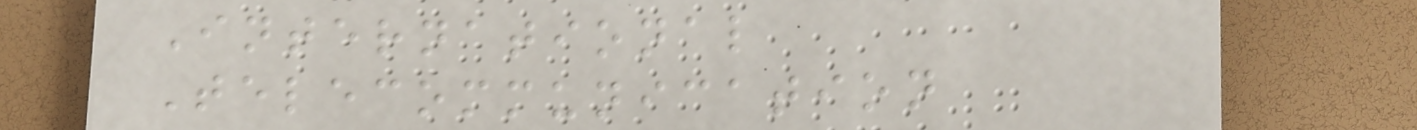International
Telecommunication
